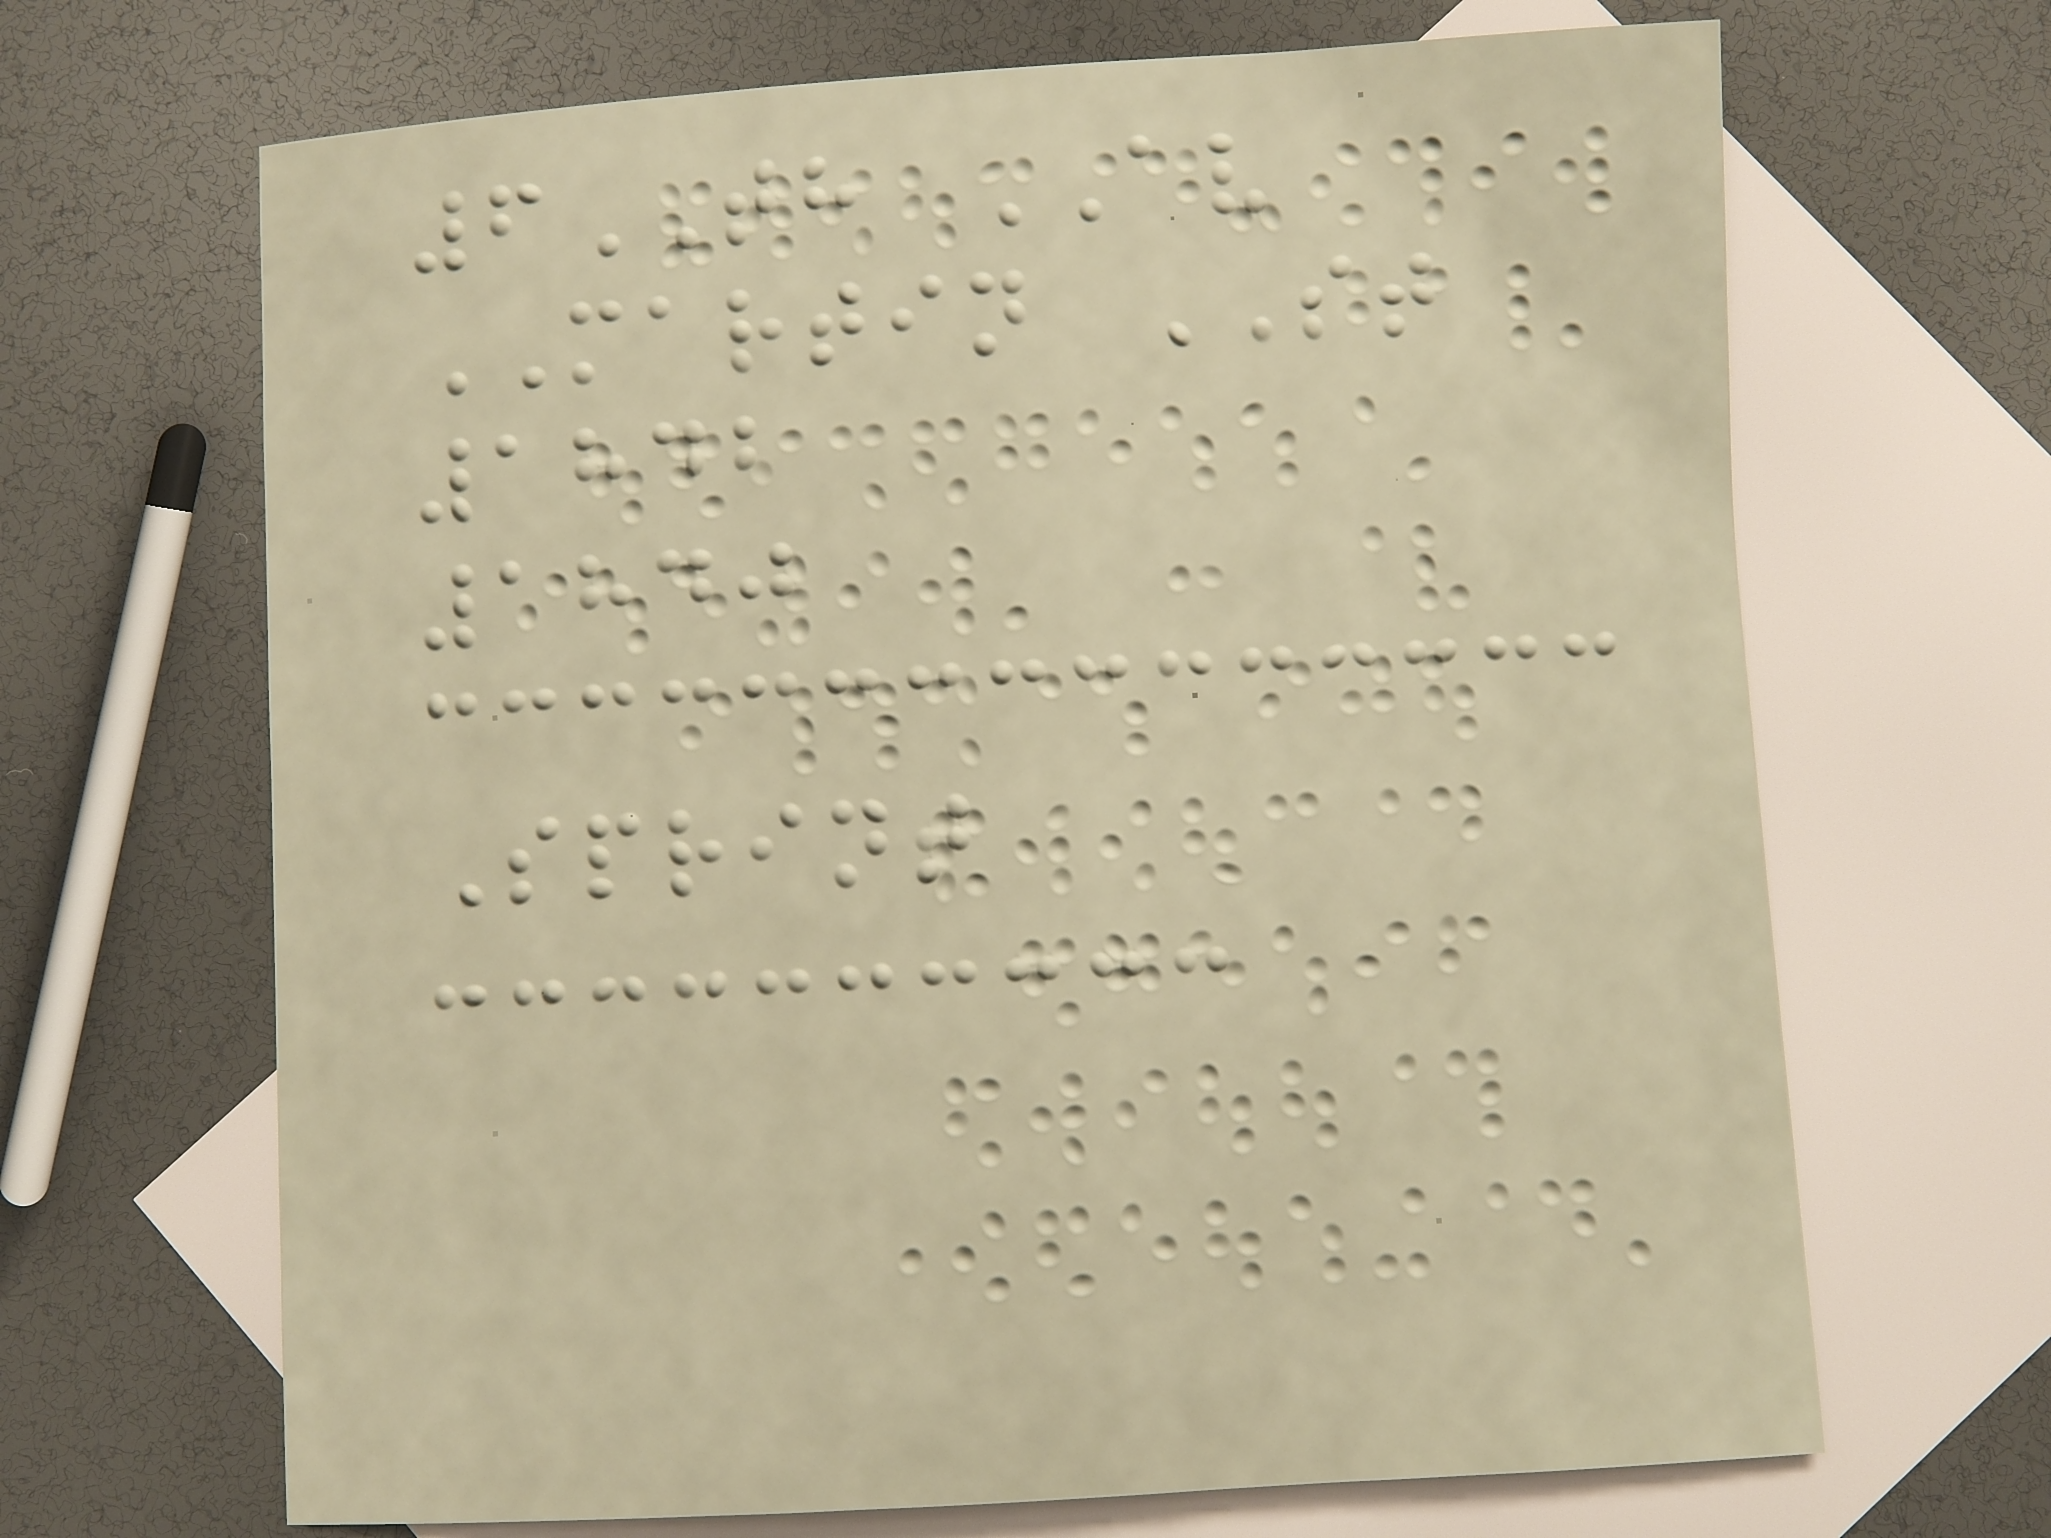6TH AV
MARTIN ST
1842
1840
Sprint
